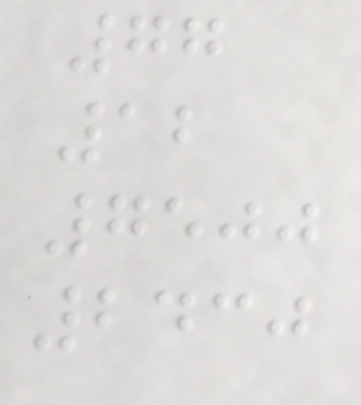77
12
7500
2430
